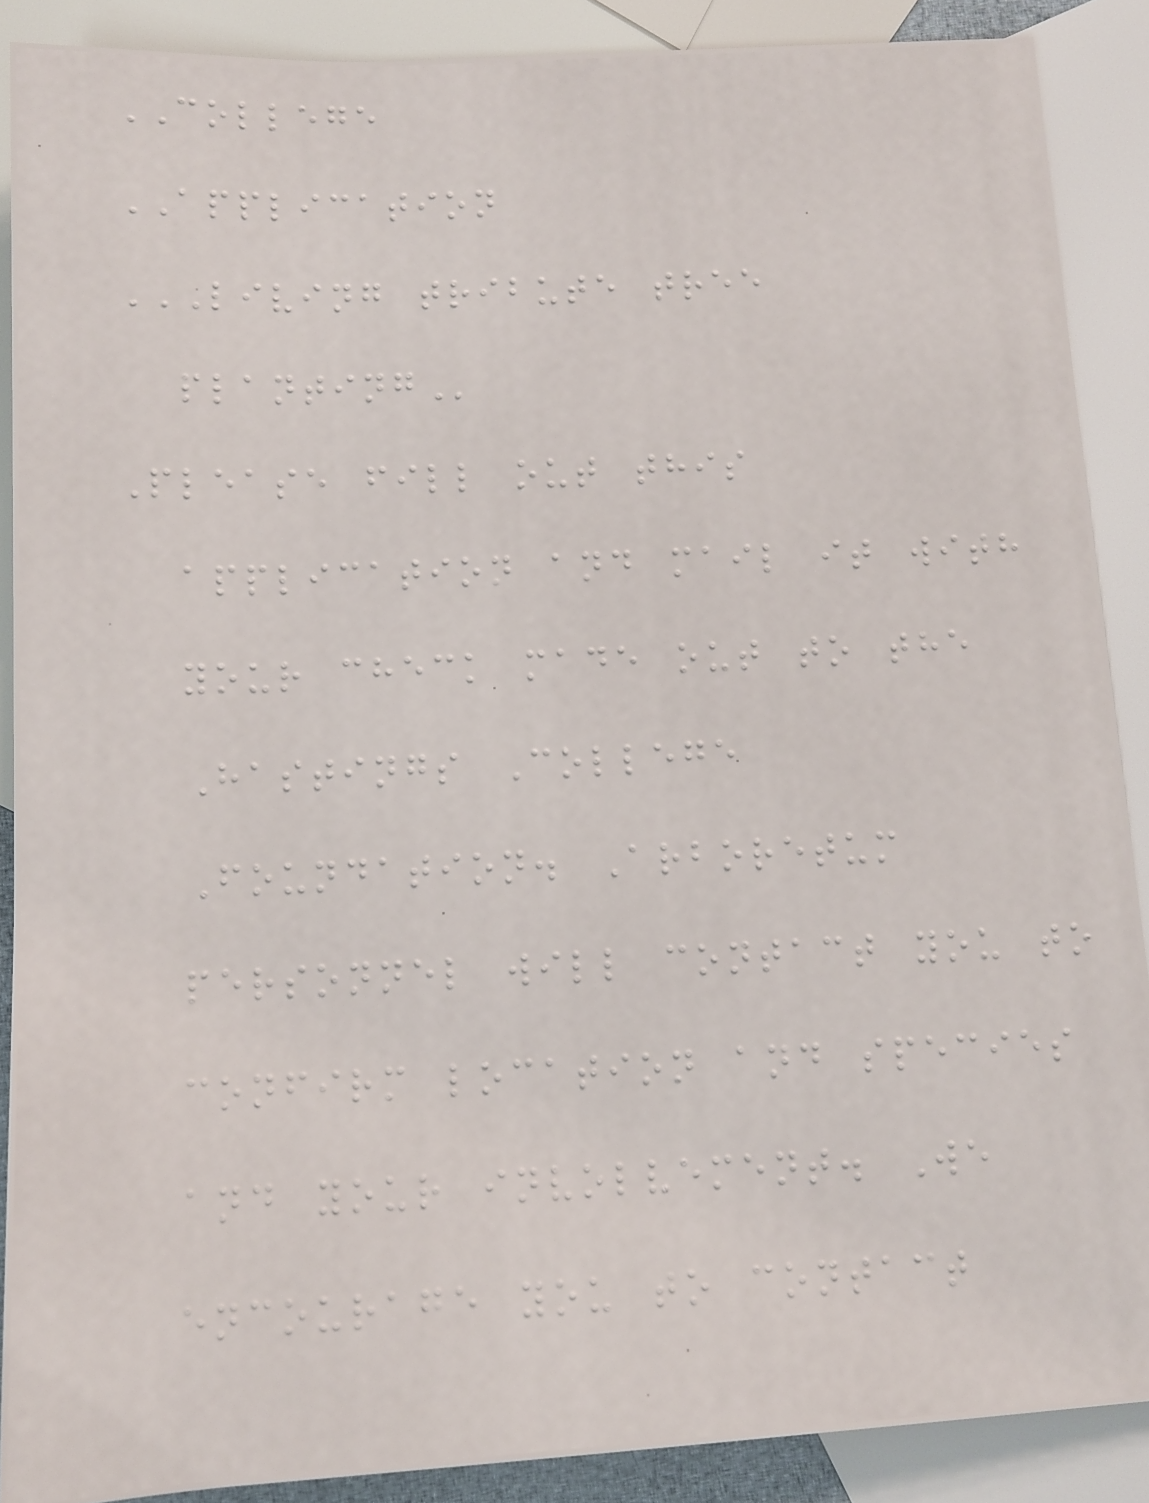COLLEGE
APPLICATION
LIVING TRIBUTE TREE
PLANTING
Please fill out this
application and mail it with
your check made out to the
Hastings College
Foundation. Arboretum
personnel will contact you to
confirm location and species
and your involvement. We
encourage you to contact
